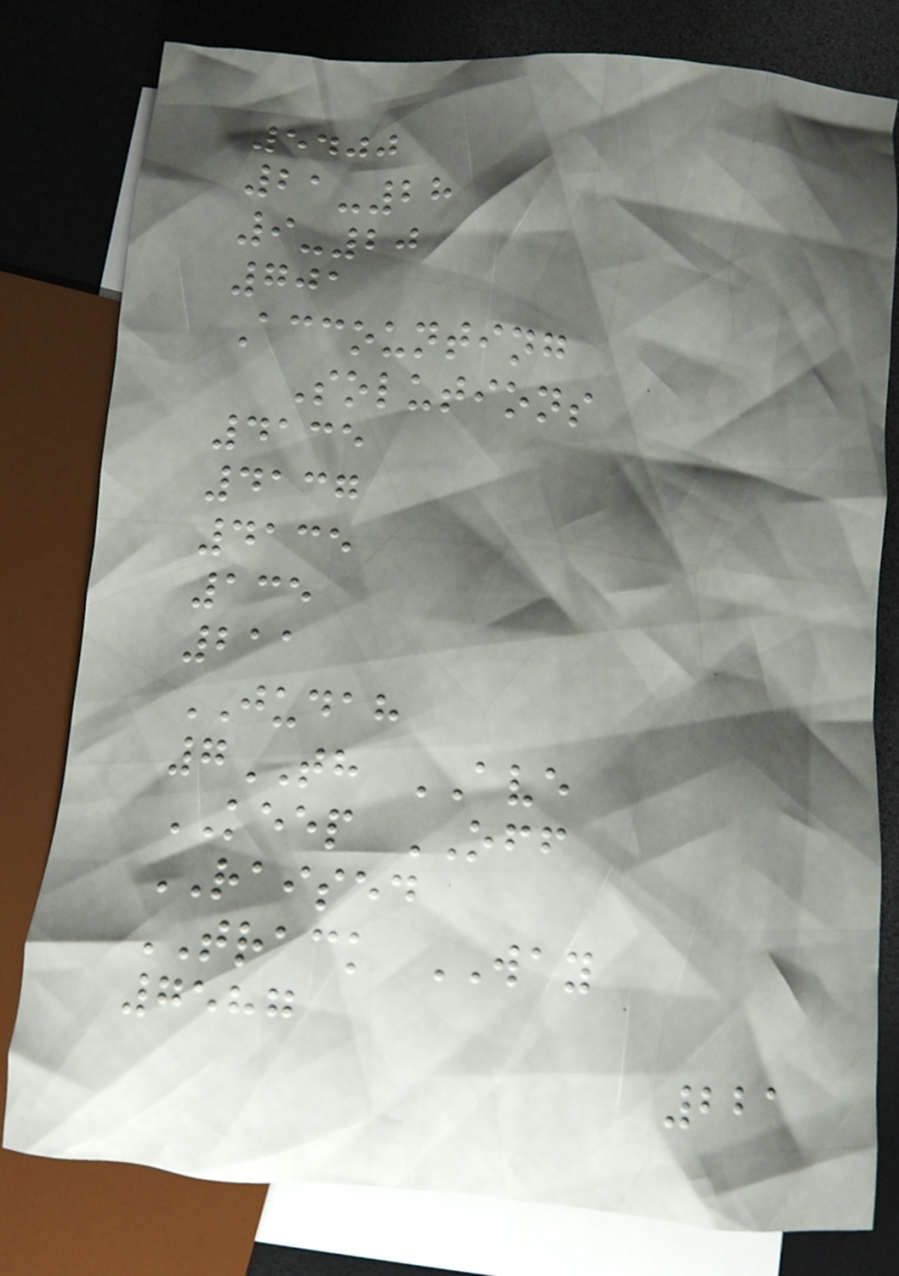5400
21-28
9-20
701
Accounting
Solutions
4135
4137
4135
135
211
JUDAH
7TH AVE
KEEP OFF
RAISED
TRACK WAY
7587
221
